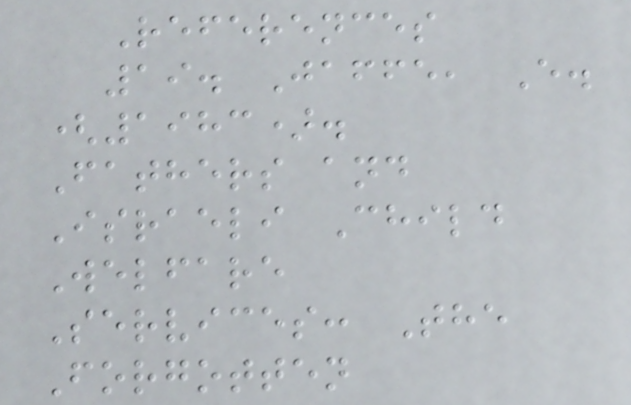References
19. Jaffe, E.
(1983).
Fathers and
Israeli Child
Welfare
Services: The
Forgotten
